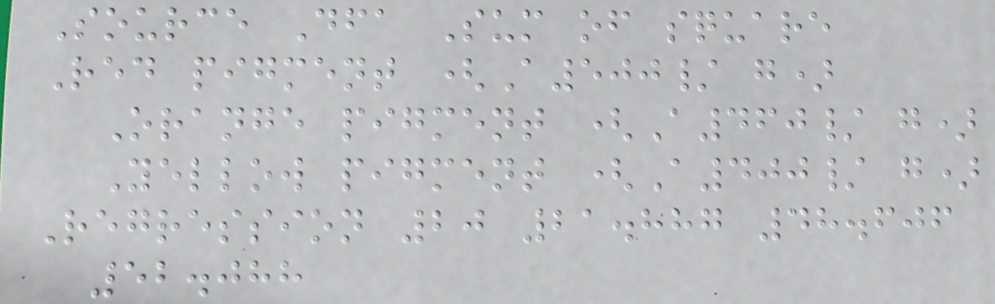Source Dfa Sum of square
Red pigment (A500/ g)
Orange pigment (A460/ g)
Yellow pigment (A400/ g)
Regression 20 21.887 48.606
52.088
